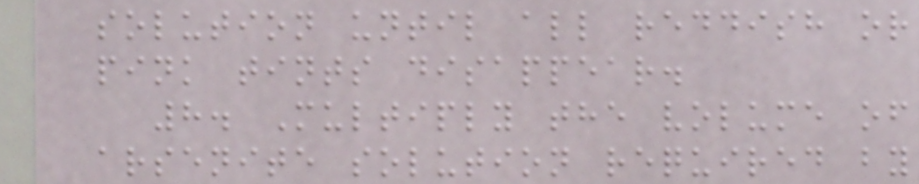solution until all reddish or
pink tints disappear.
8. Multiply the volume of
arsenite solution required by
